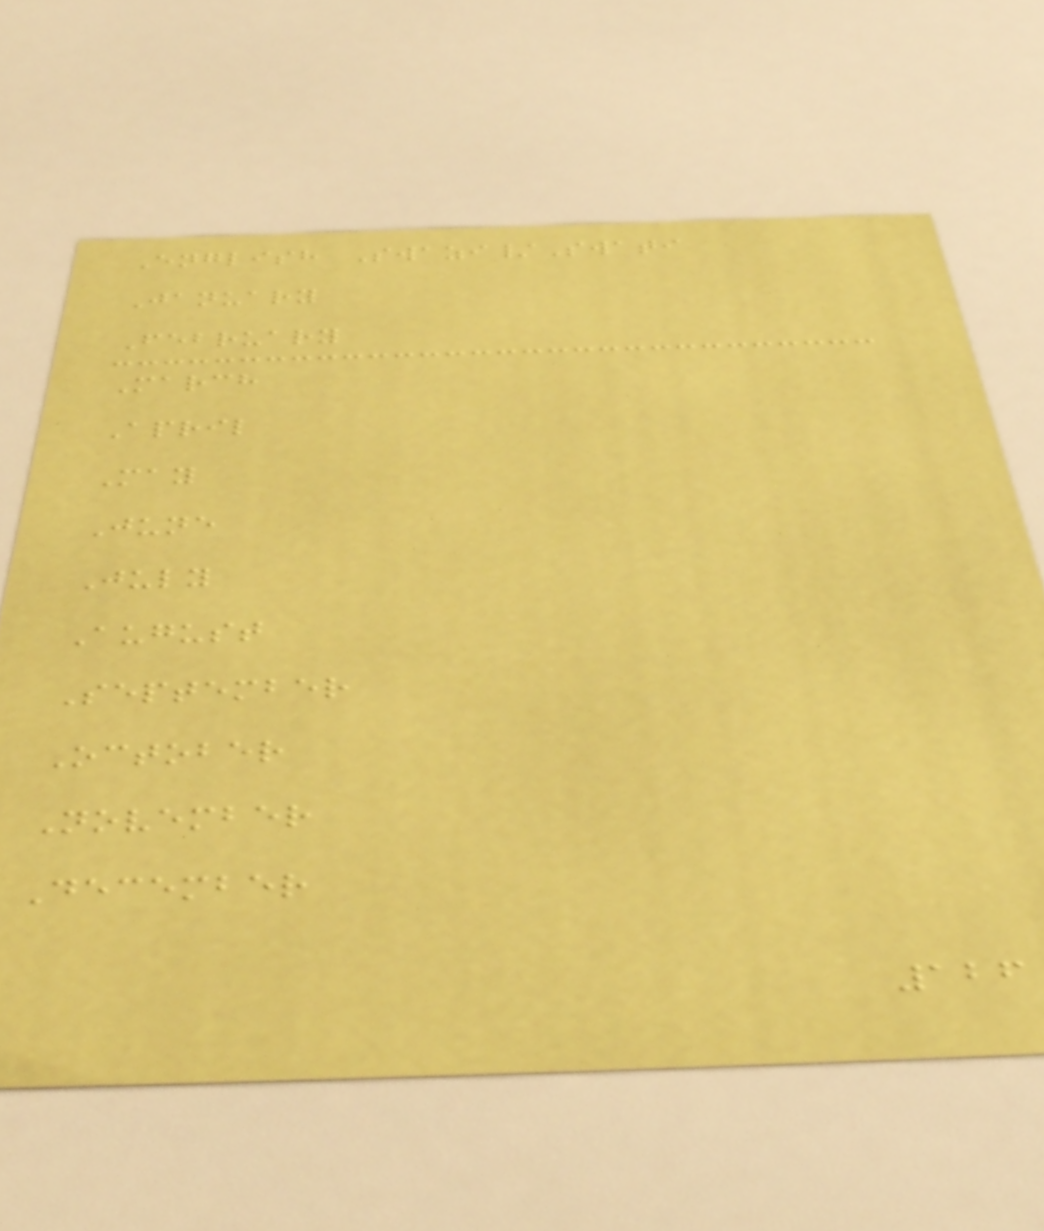English Swazi/Swati
January
February
March
April
May
June
July
August
September
October
November
December
126
